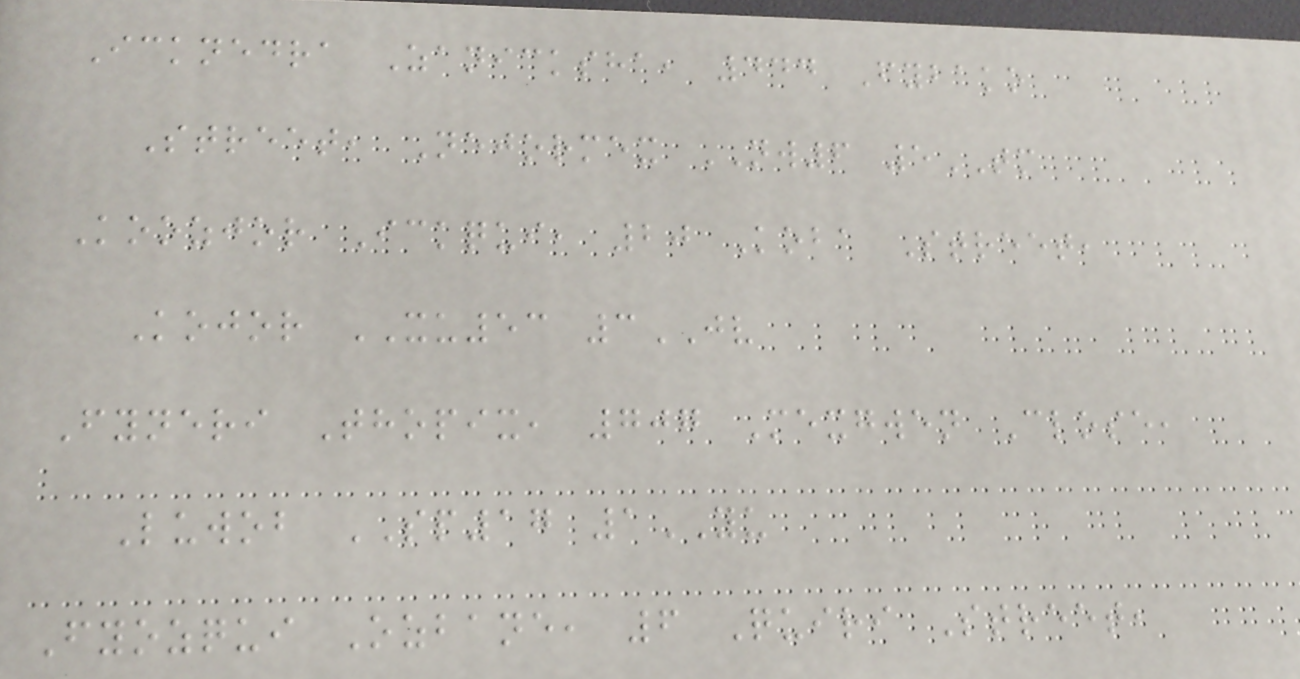Icknedra Zanicksha, 444 Fybako
Street, Nejormex NW6 5TM
Koozjor Ickqui, 20 Koba Street,
Kojor XU53 3JV
Fyneri Thopix, 707 Mexgwen Close,
Luwob SP17 1YU
Fyozqui Ozbane, 6 Quiri Street,
